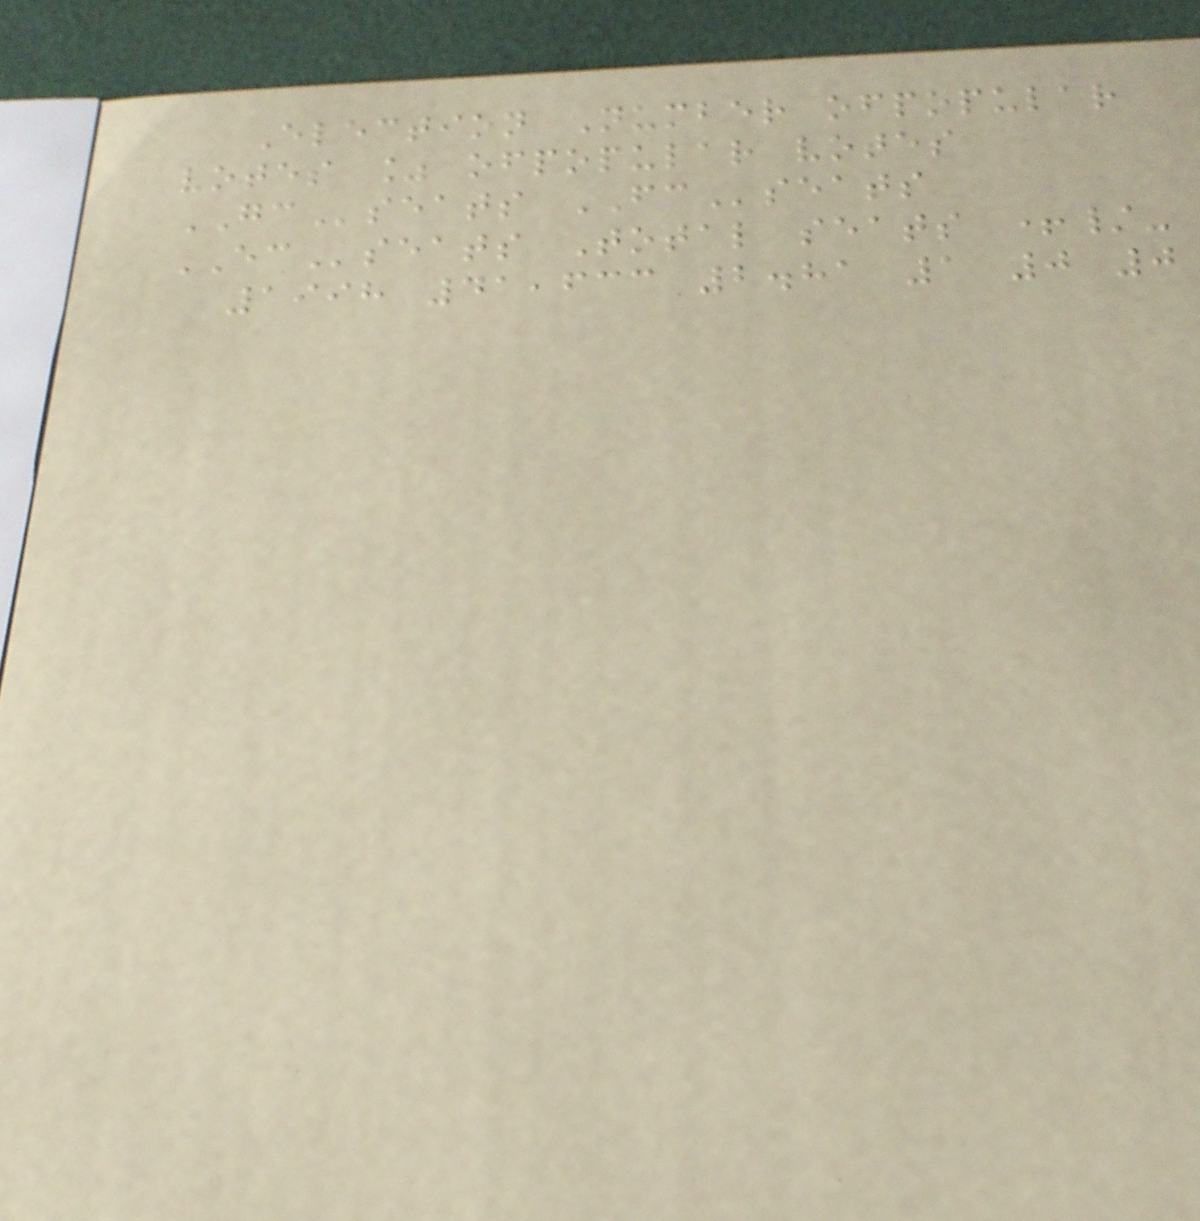Election Number ofpopular
votes % ofpopular votes
GCseats FCseats
ECseats Total seats +/-
1998 41,633 2.81 1 0 0
